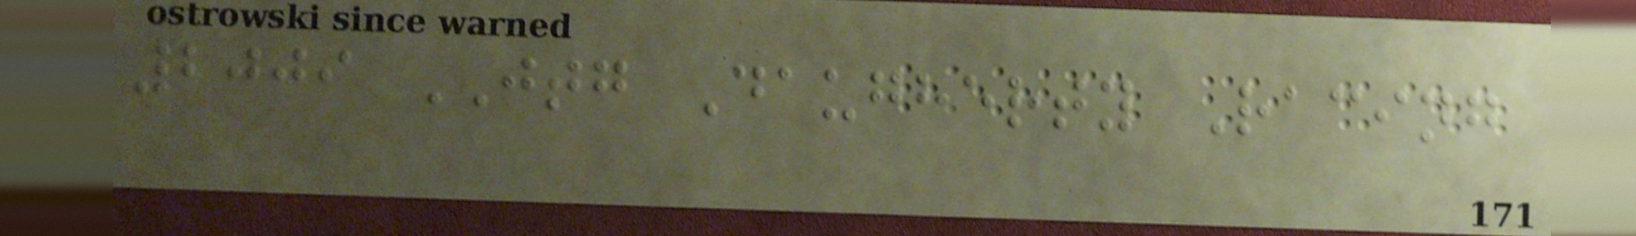2009 JTG Daugherty Racing
